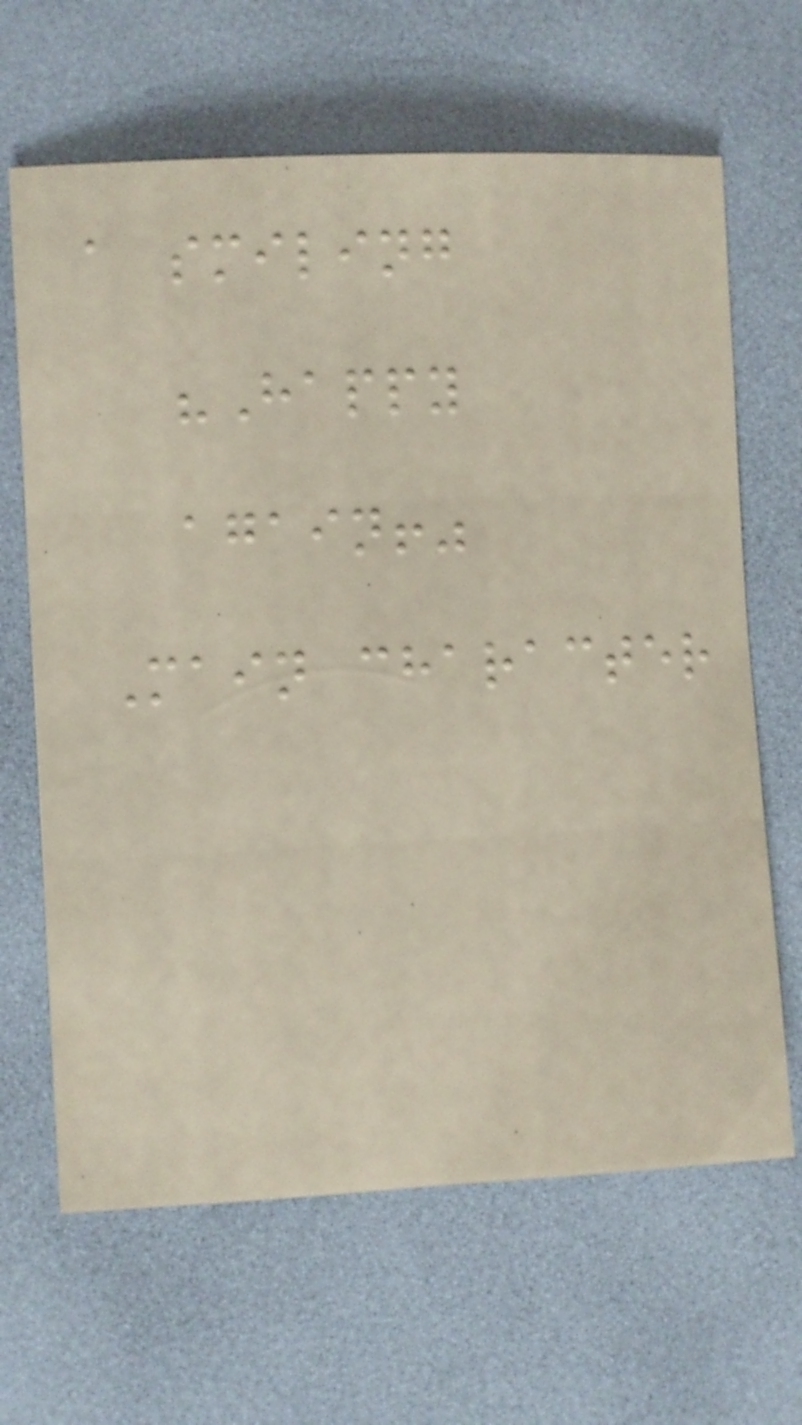a smiling
"Happy
again!"
Main character
